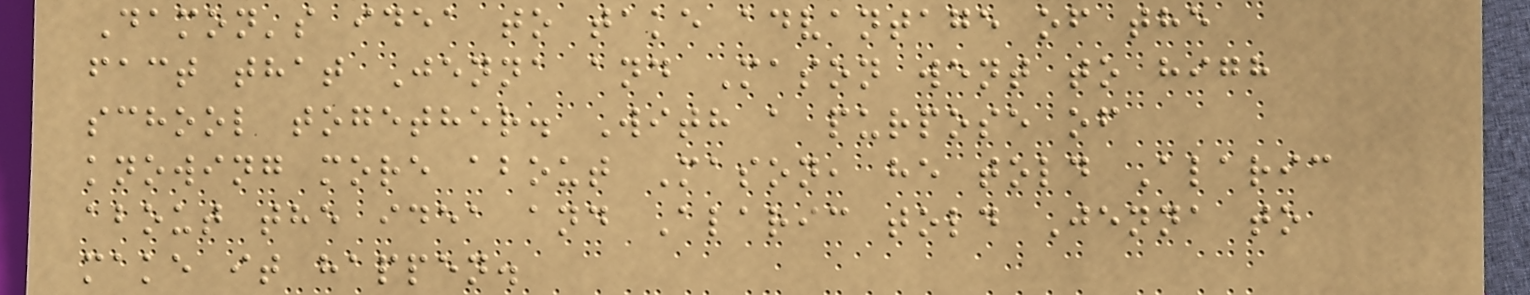Damon's idea to take advantage of the
fact that Jenna and Mason went to high
school together. With a purpose of
knowing more about Mason, he told Alaric
about the idea and Alaric told Jenna to
make it happen.
